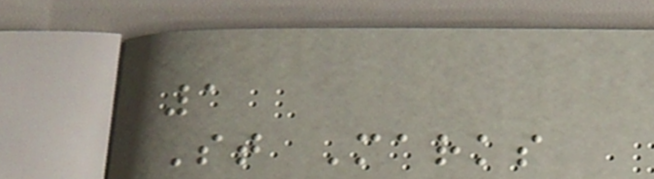1
St Marks
